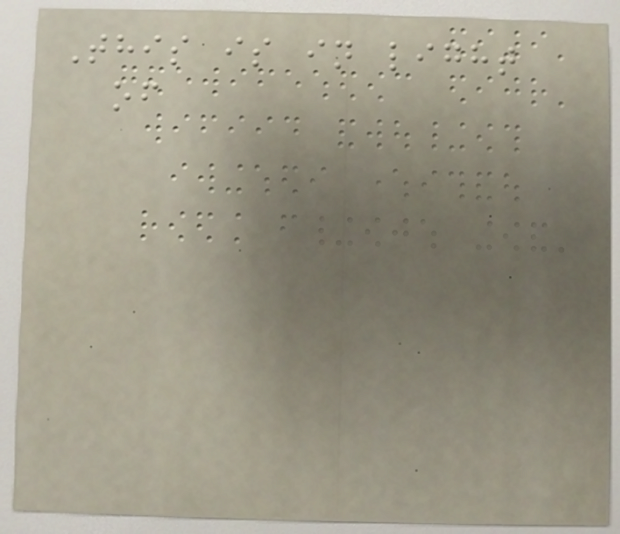This is in light
of
